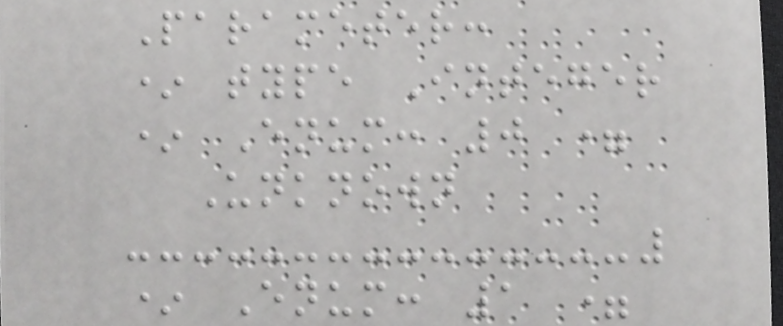Parameter:
* type Integer
* Enum: 0 =
Unknown
* Enum: 1 =
